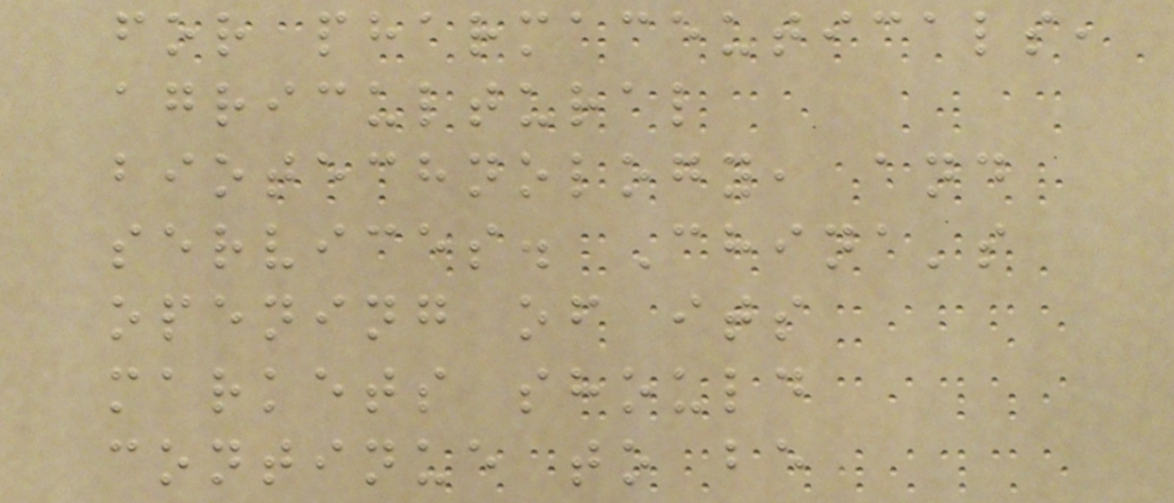for pharmaceuticals,
agricultural
biotechnology, and
services. China's
opening of its
markets should
continue to be
